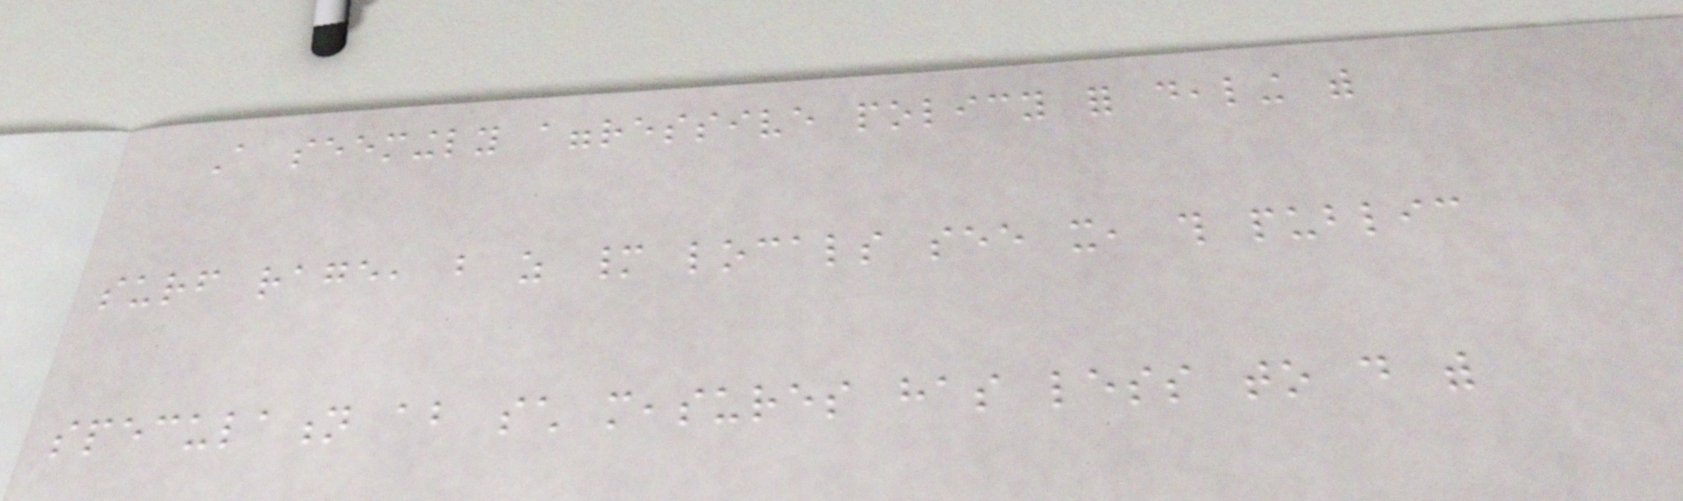A seemingly aggressive policy for dealing with
surf rage, but as many locals see it, this public
speculation about such measures has less to do with
